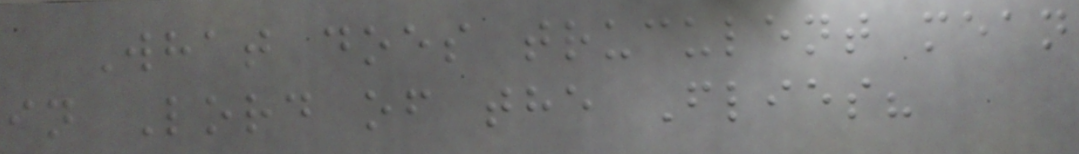What does truculent mean
in Lord of the Flies?
